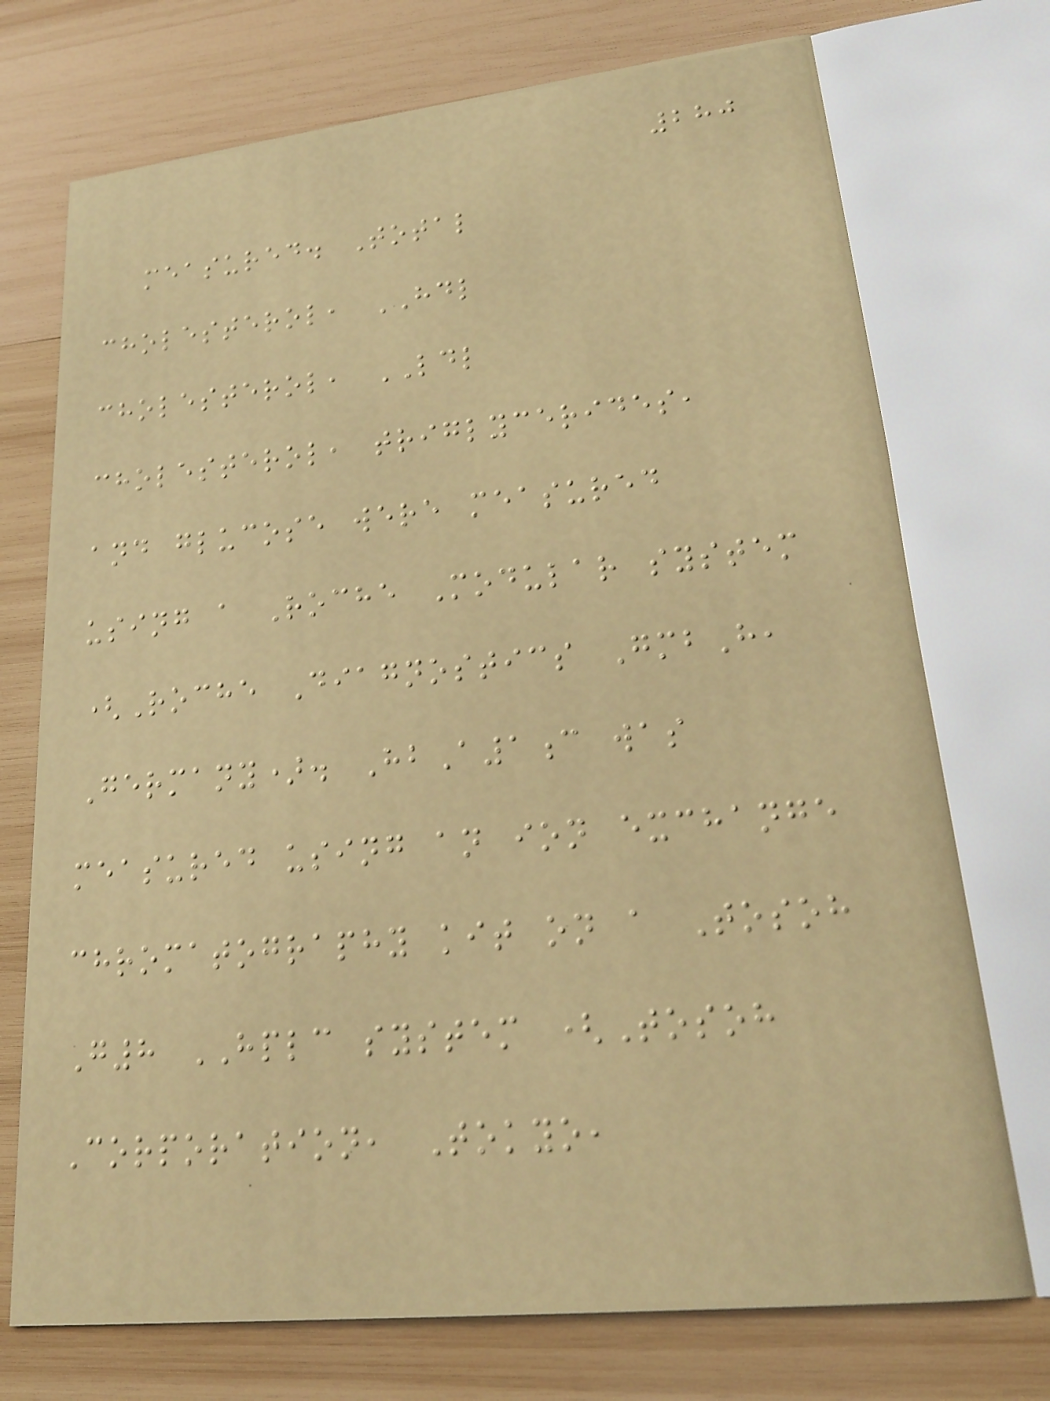280
measured. Total
cholesterol, HDL
cholesterol, LDL
cholesterol, triglycerides,
and glucose were measured
using a Roche Modular system
(Roche Diagnostics GmbH,
Germany). HbA1c was
measured using an ion exchange
chromatography kit on a Tosoh
G8 HPLC system (Tosoh
Corporation, Tokyo,
